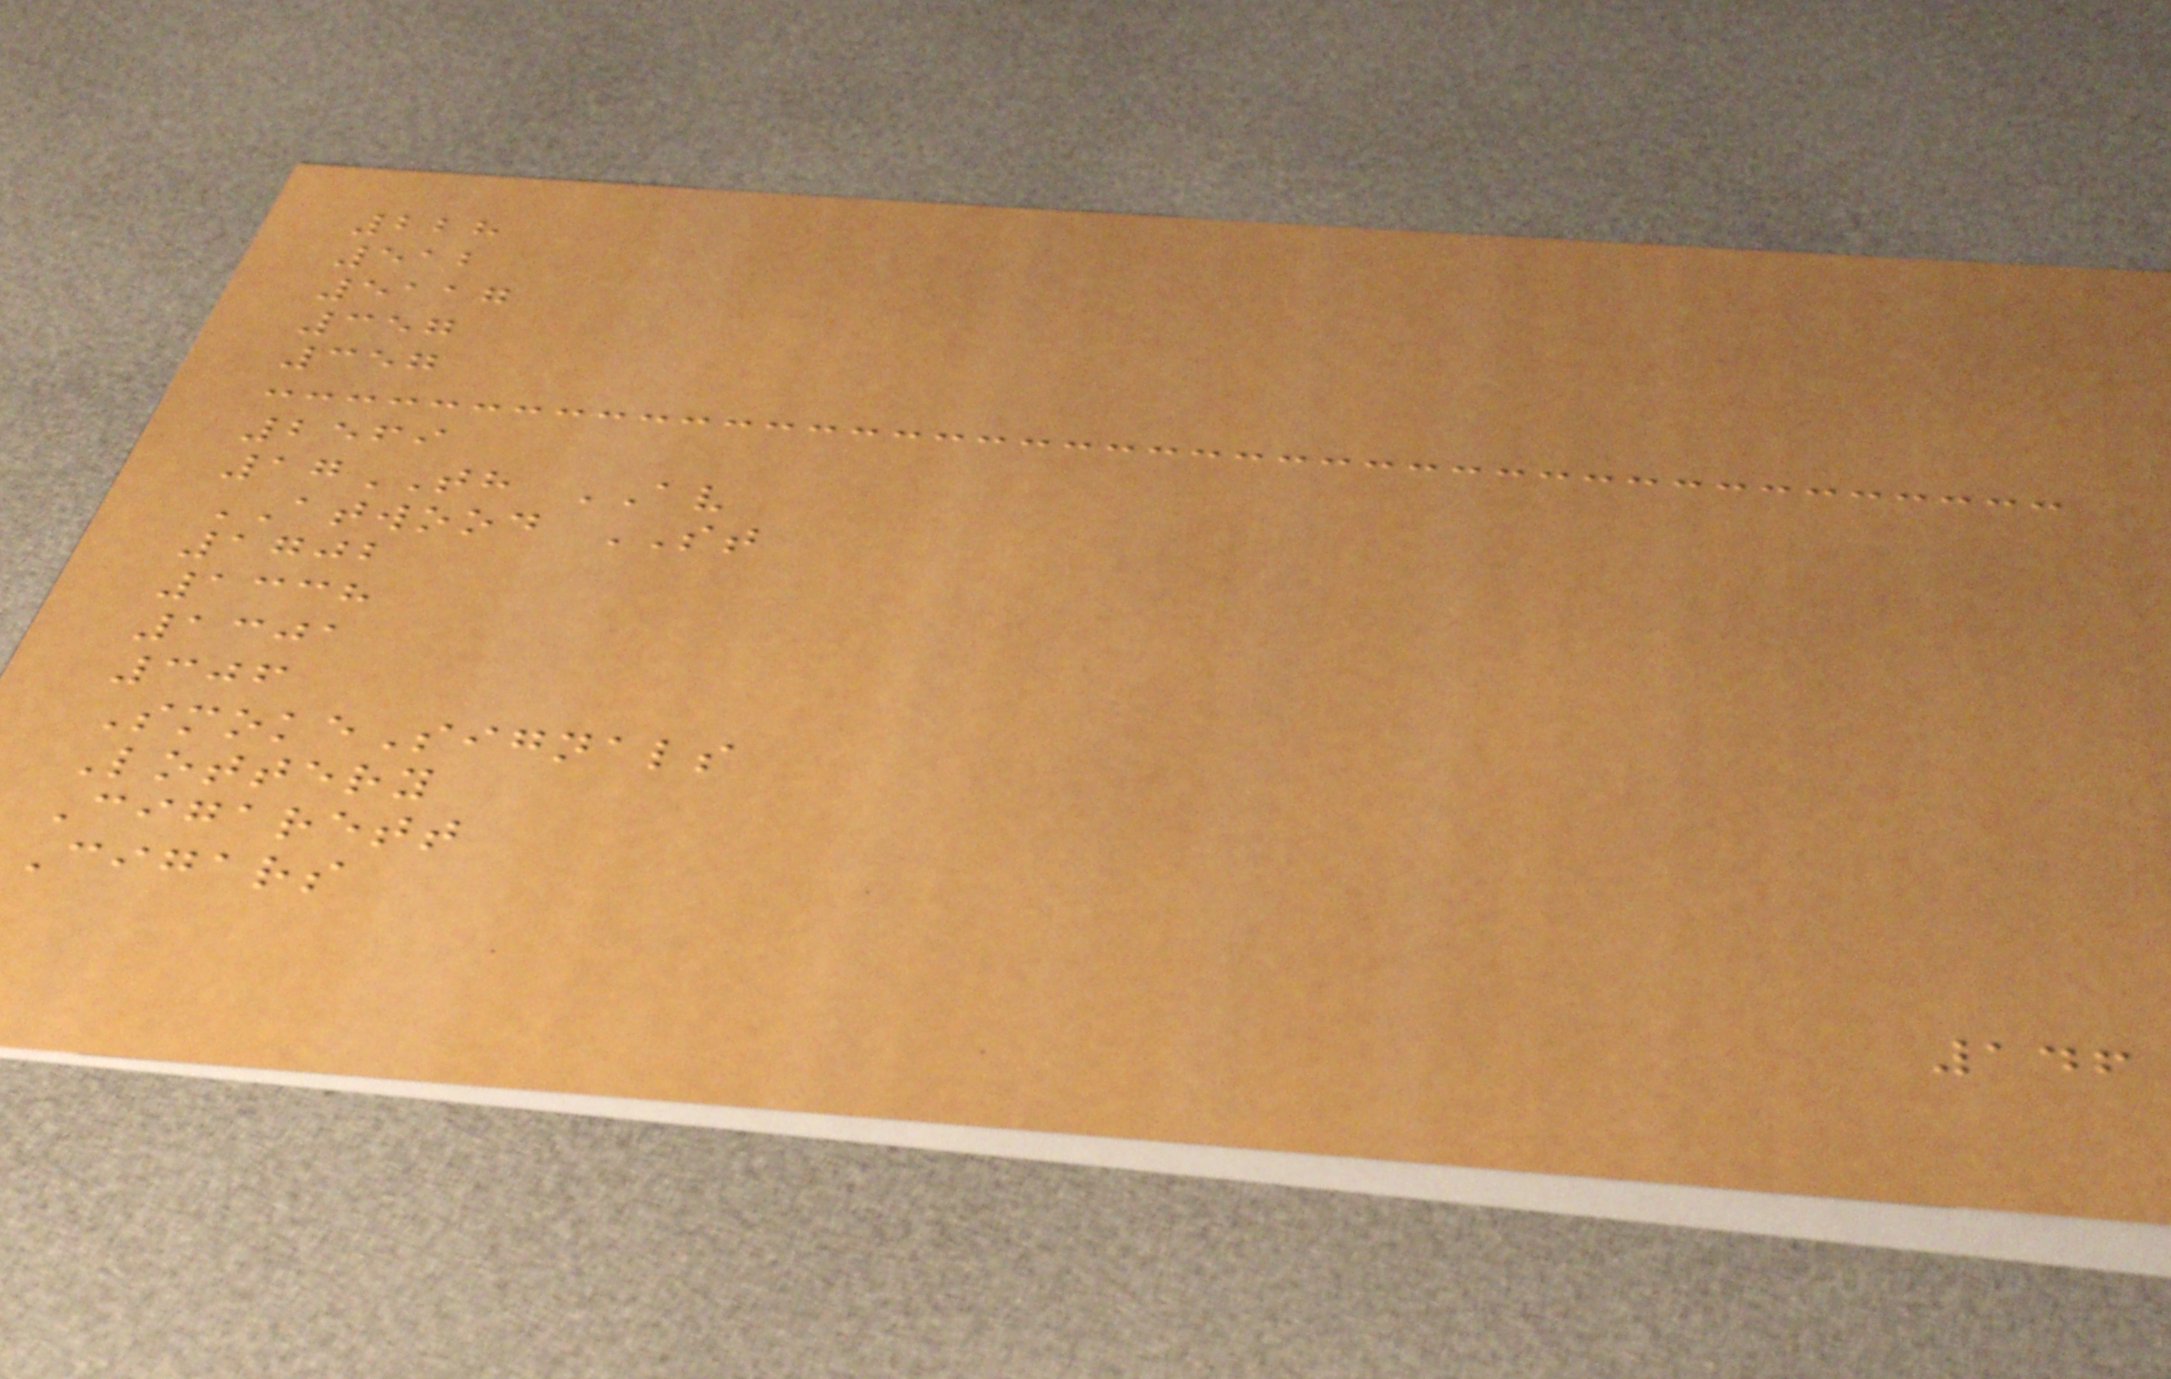228
512
5117
357
357
2569
17TH AV
ATWOOD ST
1702
1338
1301
306
SmokeSignals
Lottery
Cigarett
Cigars
146
